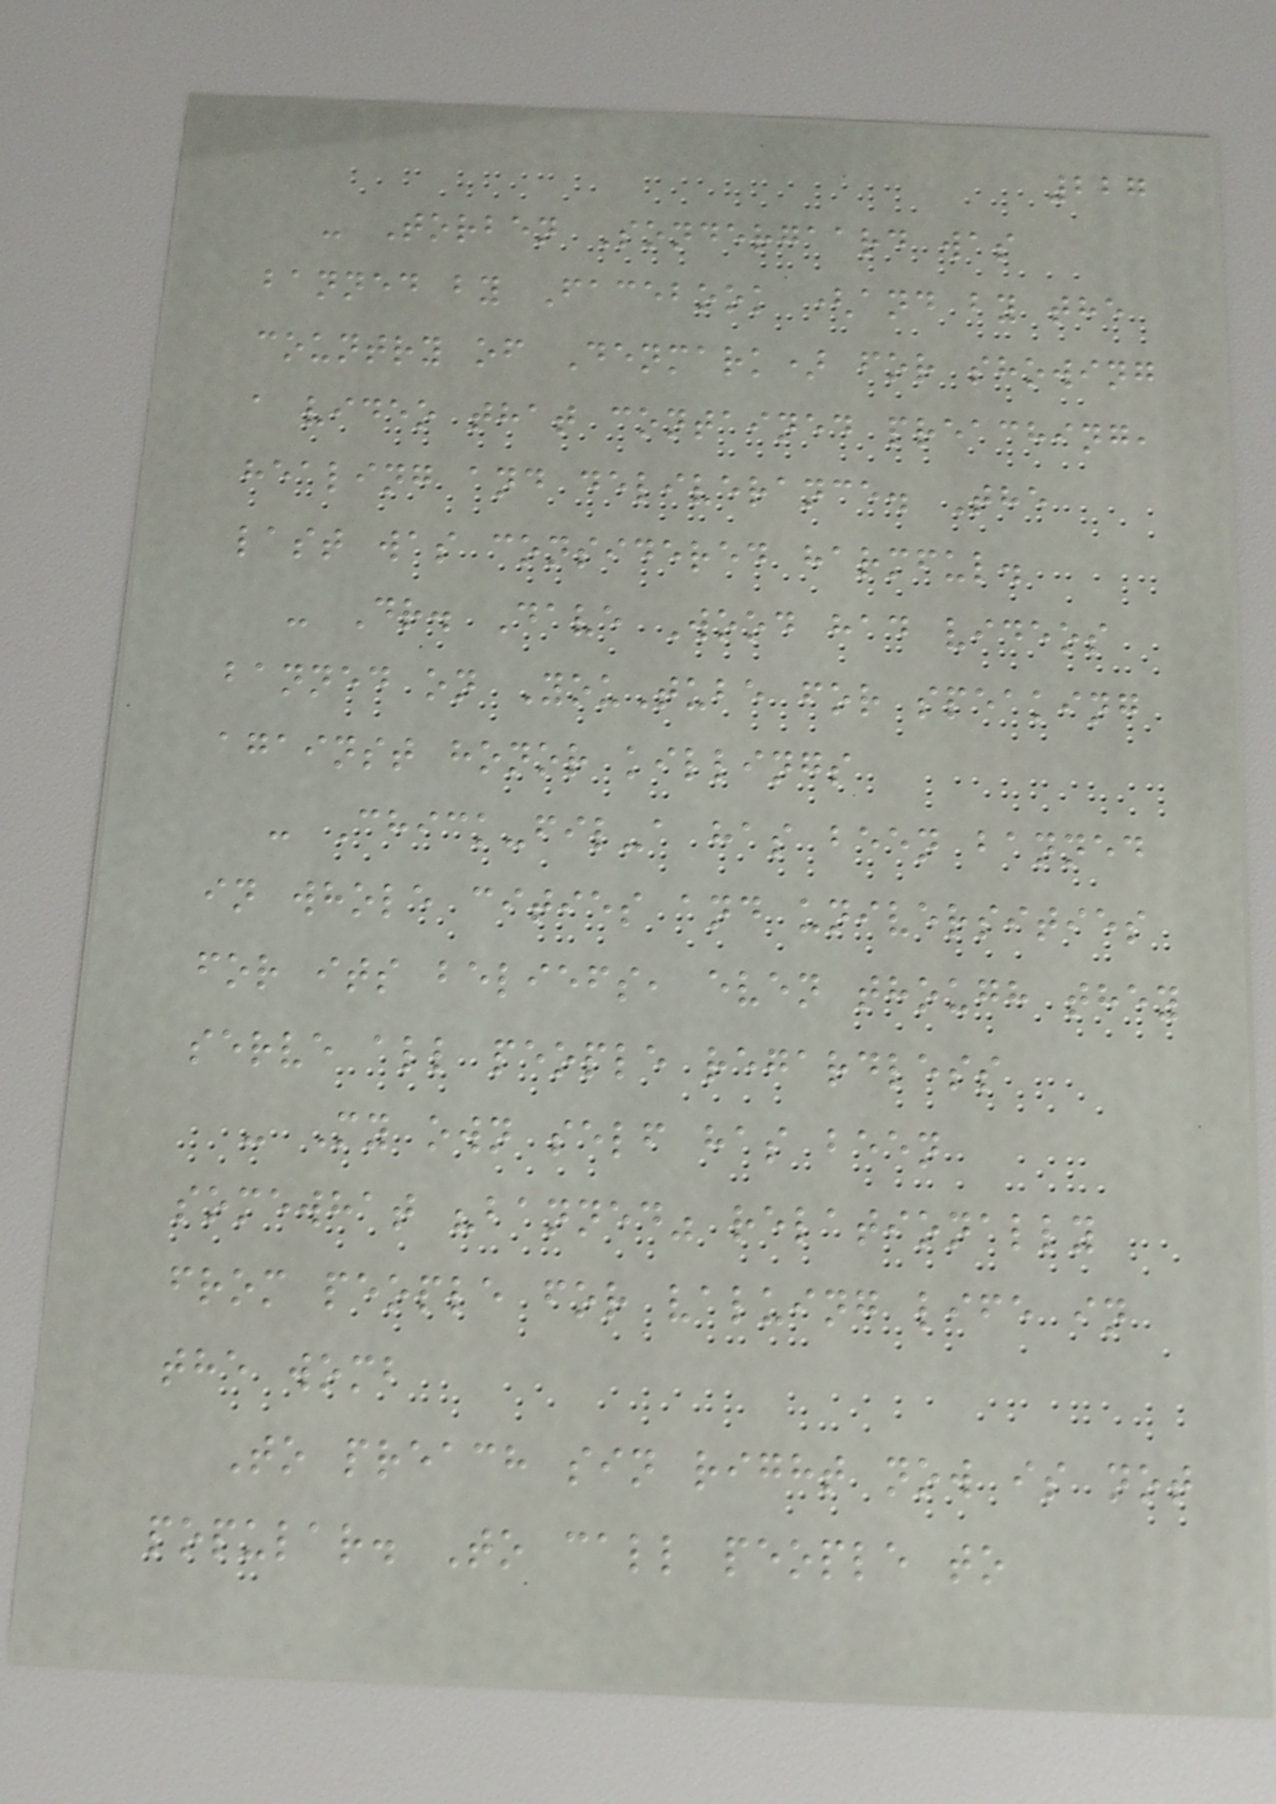227
- Torben Sondergaard was
banned by Facebook (and by the
country of Denmark) for showing
a video that contained preaching,
healing and deliverance. The
last was considered harmful.
- Dr. Dave Wood had videos
banned on YouTube for speaking
against honor killings
- Chick-fil-a has been banned
in whole cities and universities
for its beliefs, even though they
serve all people regardless
- My own self has been
somewhat "banned" relationally
from people for valuing life in
the womb
To preach sin right now is not
popular. To call people to
